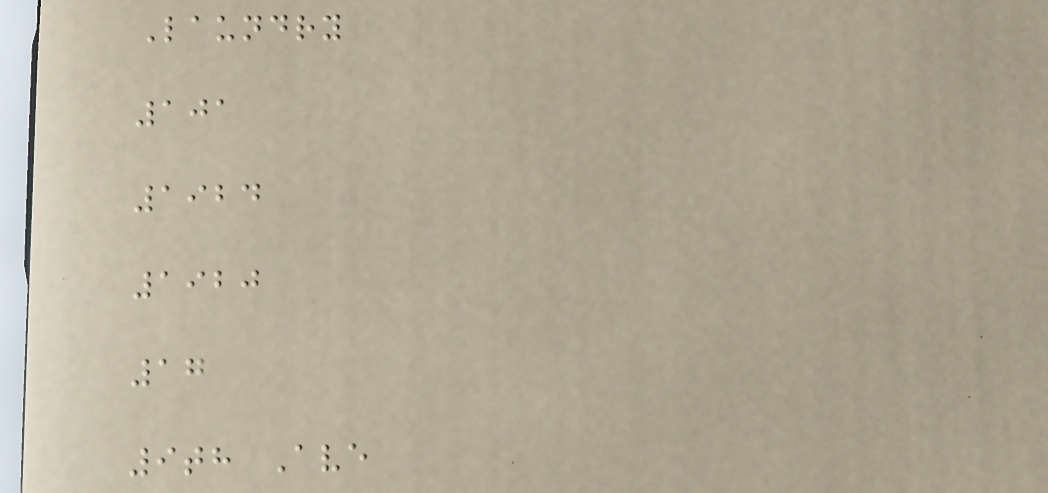Laundry
101
1924
1920
17
9th Ave
